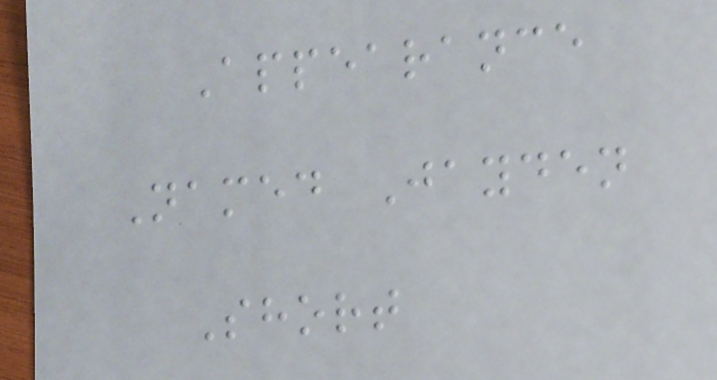Appearance
Named Jayden
Short
